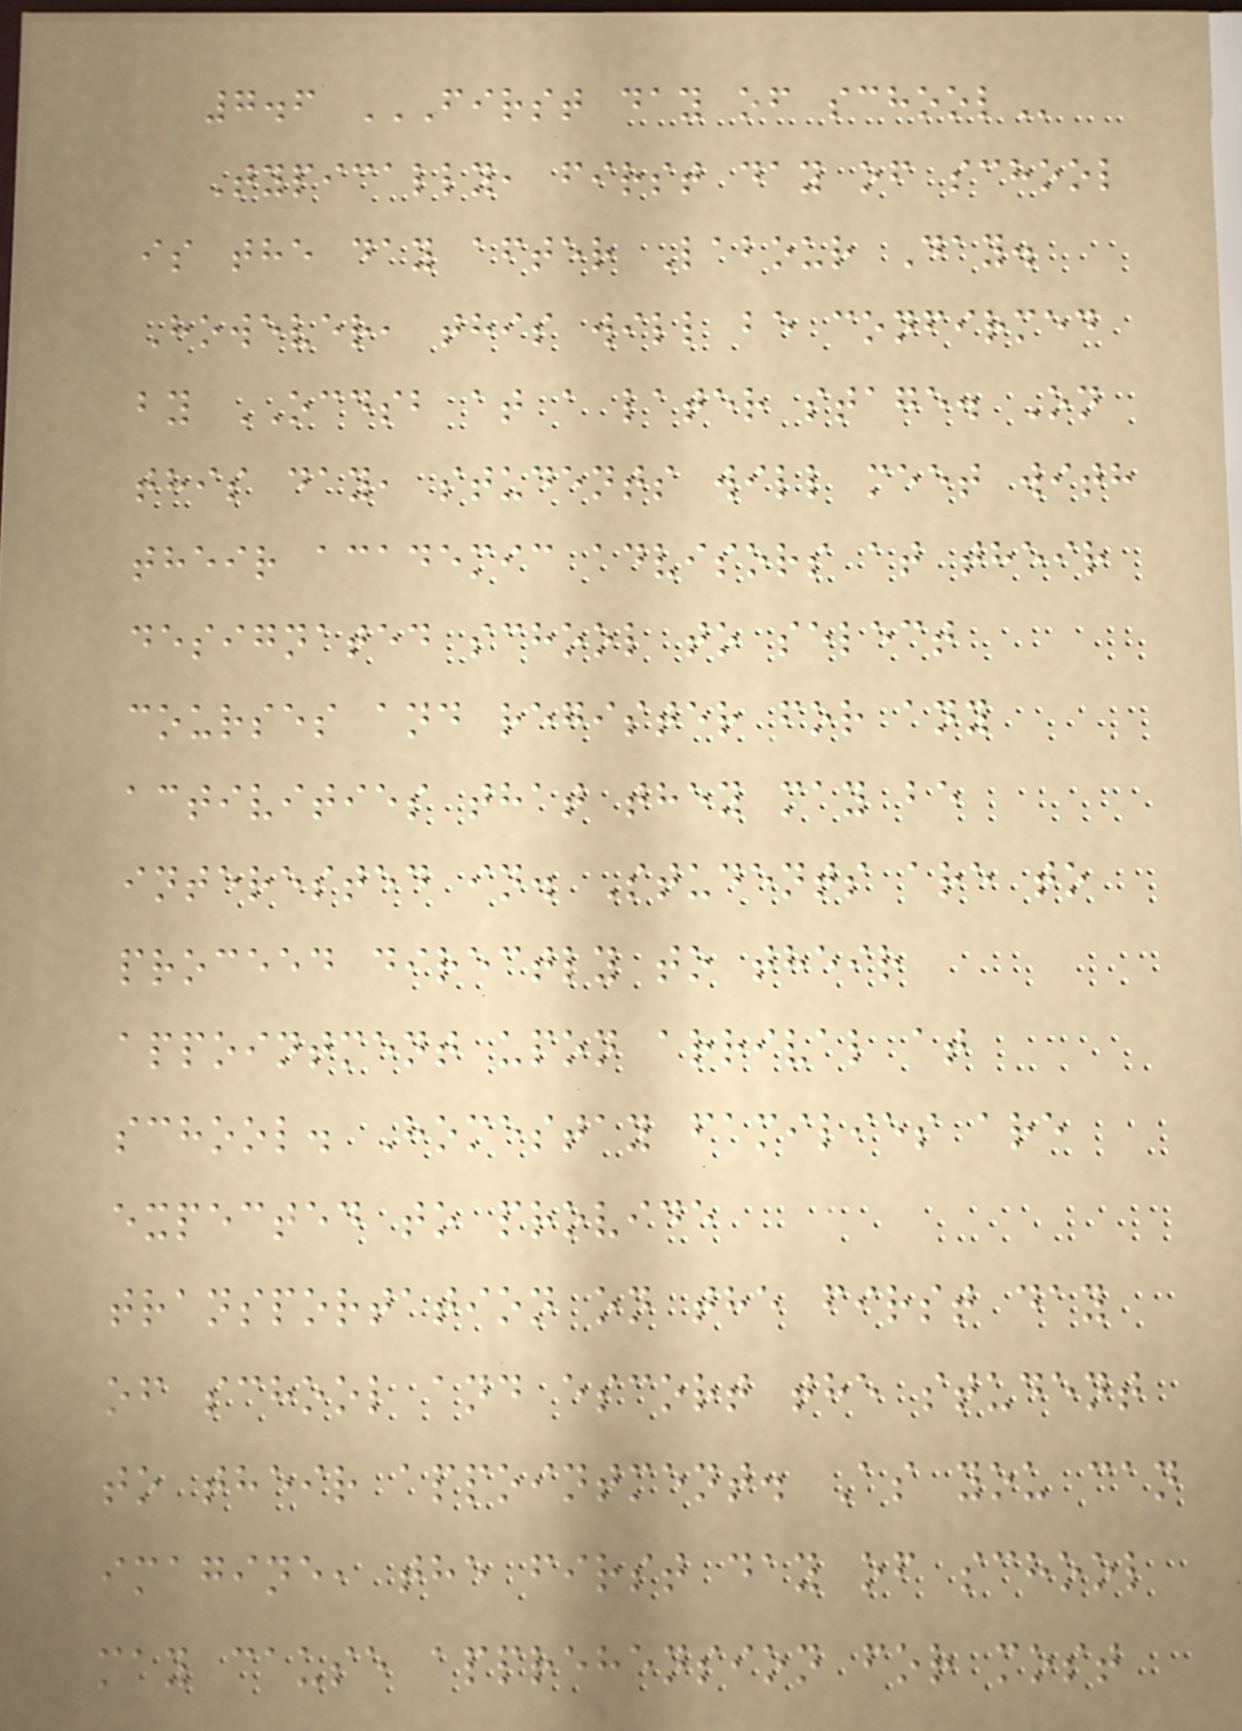7.6 FIRST DAY OF SCHOOL
Typically, first day of school
is the day after Labour Day.
However, this will be confirmed
by OCDSB at a later stage. On
this day, students will meet with
their academic advisors at their
designated school to select
courses and register for any
activities that they may be
interested in. Students are to
proceed directly to their
appointment upon arrival at
school. Homestay families are
expected to provide
transportation on the first day
of school and escort the student
to their appointment. As you can
imagine, the first day of school
may cause apprehension for most
